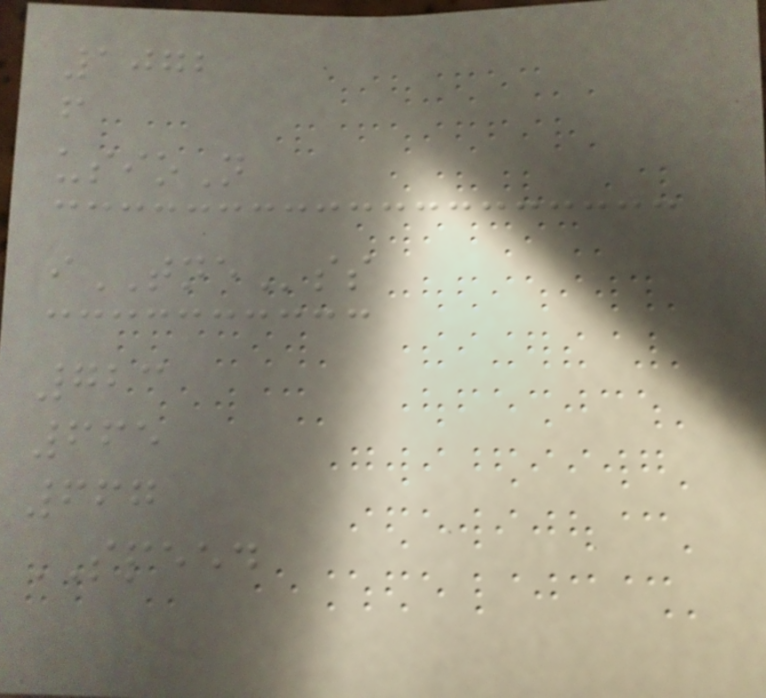1072
f
usioN
iTNEss
723
665
667
SPEED
